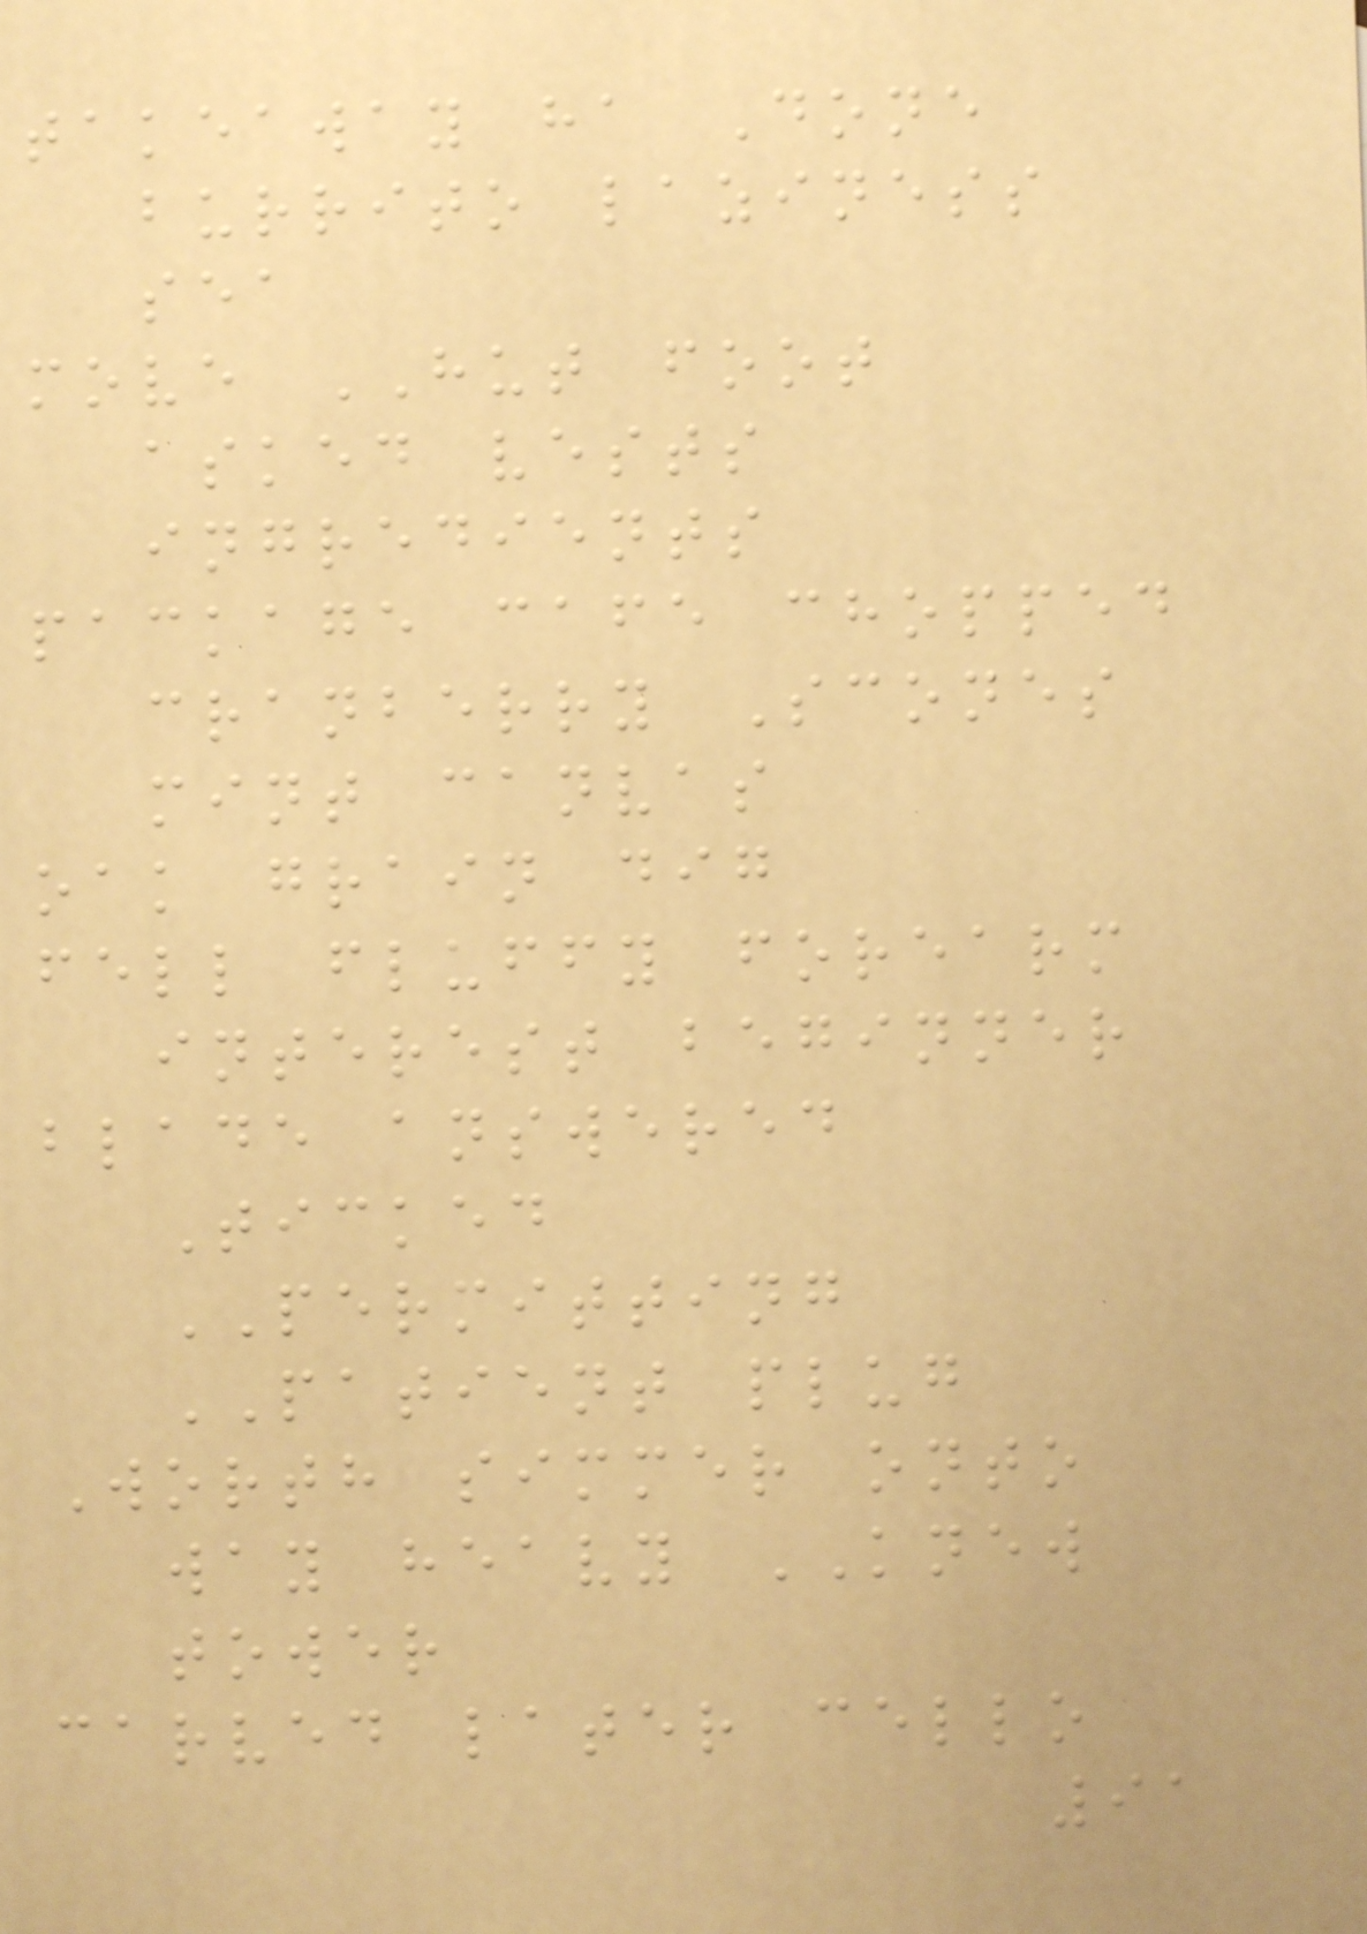takeaway ha Done
burrito laziness
sea
move HUT foot
asked vests
ingredients
package cafe chopped
cranberry Scones
mint canvas
oak grain dig
fell fluffy forearm
interest beginner
blade answered
Ticked
PERMITTING
PATIENT plug
Worth simmer onto
way heavy KNEW
tower
carved later cello
91
